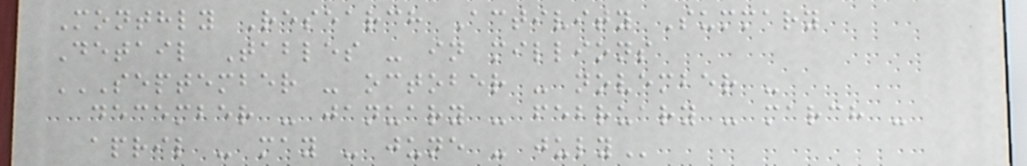Monthly Research Activity Summary
Detail Tables - in millions
SEPTEMBER - OCTOBER - NOVEMBER -
DECEMBER - JANUARY - FEBRUARY - MARCH -
APRIL - MAY - JUNE - JULY
